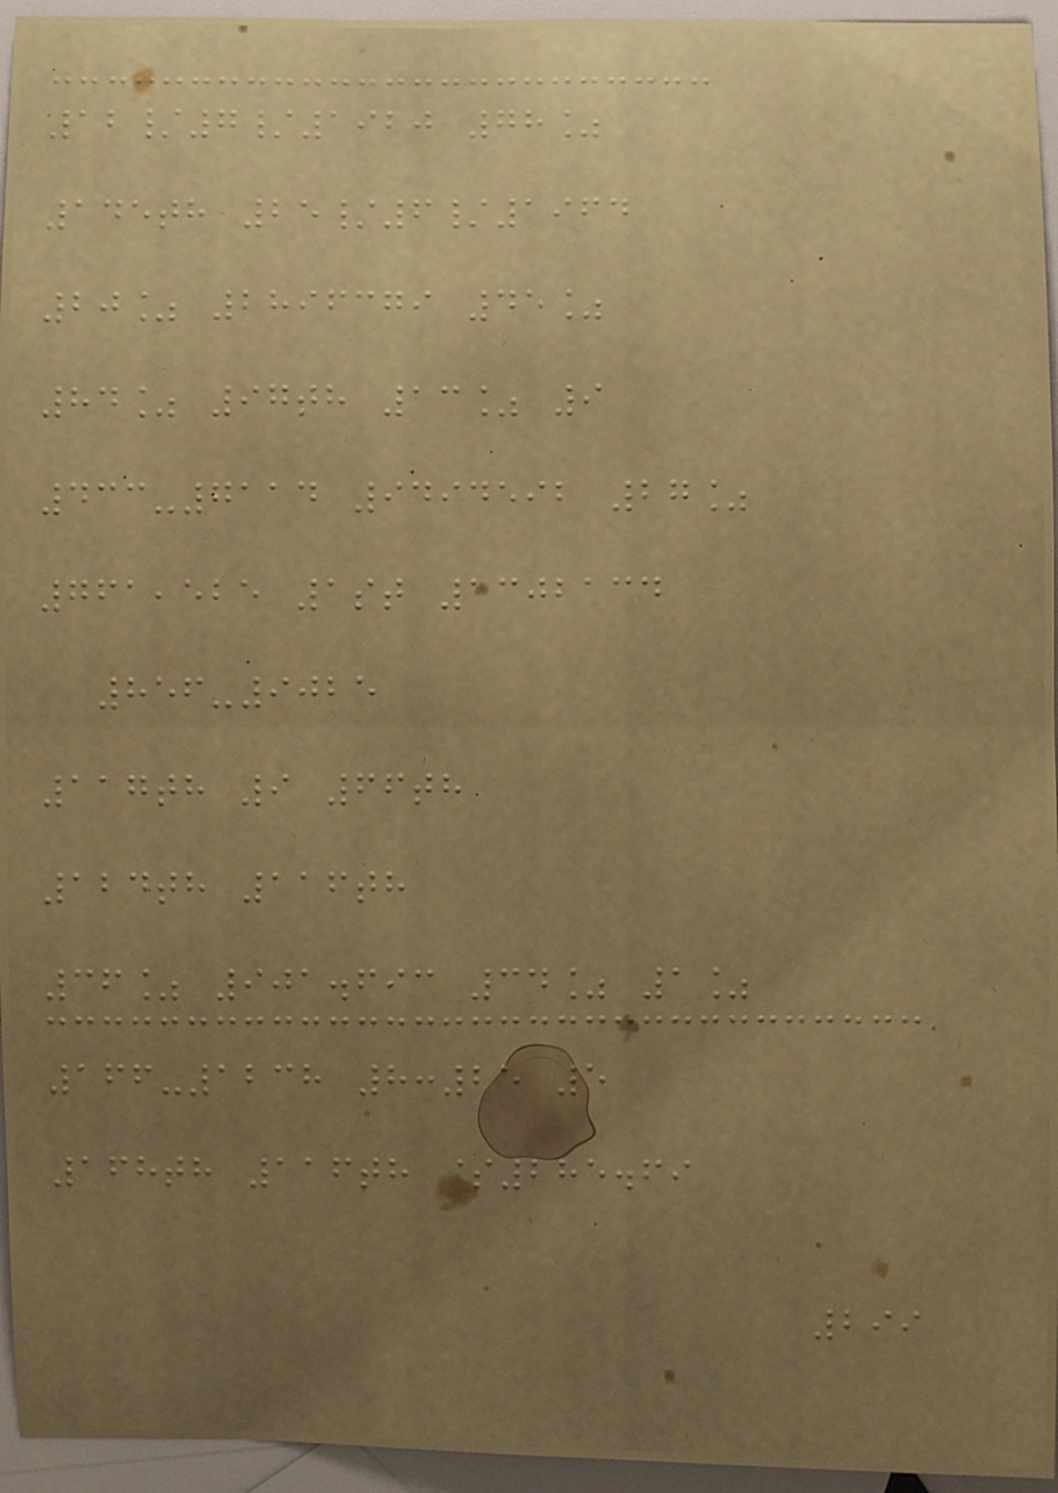12/7/1920 78%
145th 25/6/1964
20% 2896379 45%
84% 97th 13% 9
433-7114 9494592 27%
761,525 1st 1302134
856-9025
117th 9 66th
124th 116th
36% 901.693 34% 1%
166-1238 8:25 5
168th 116th $285.69
299
